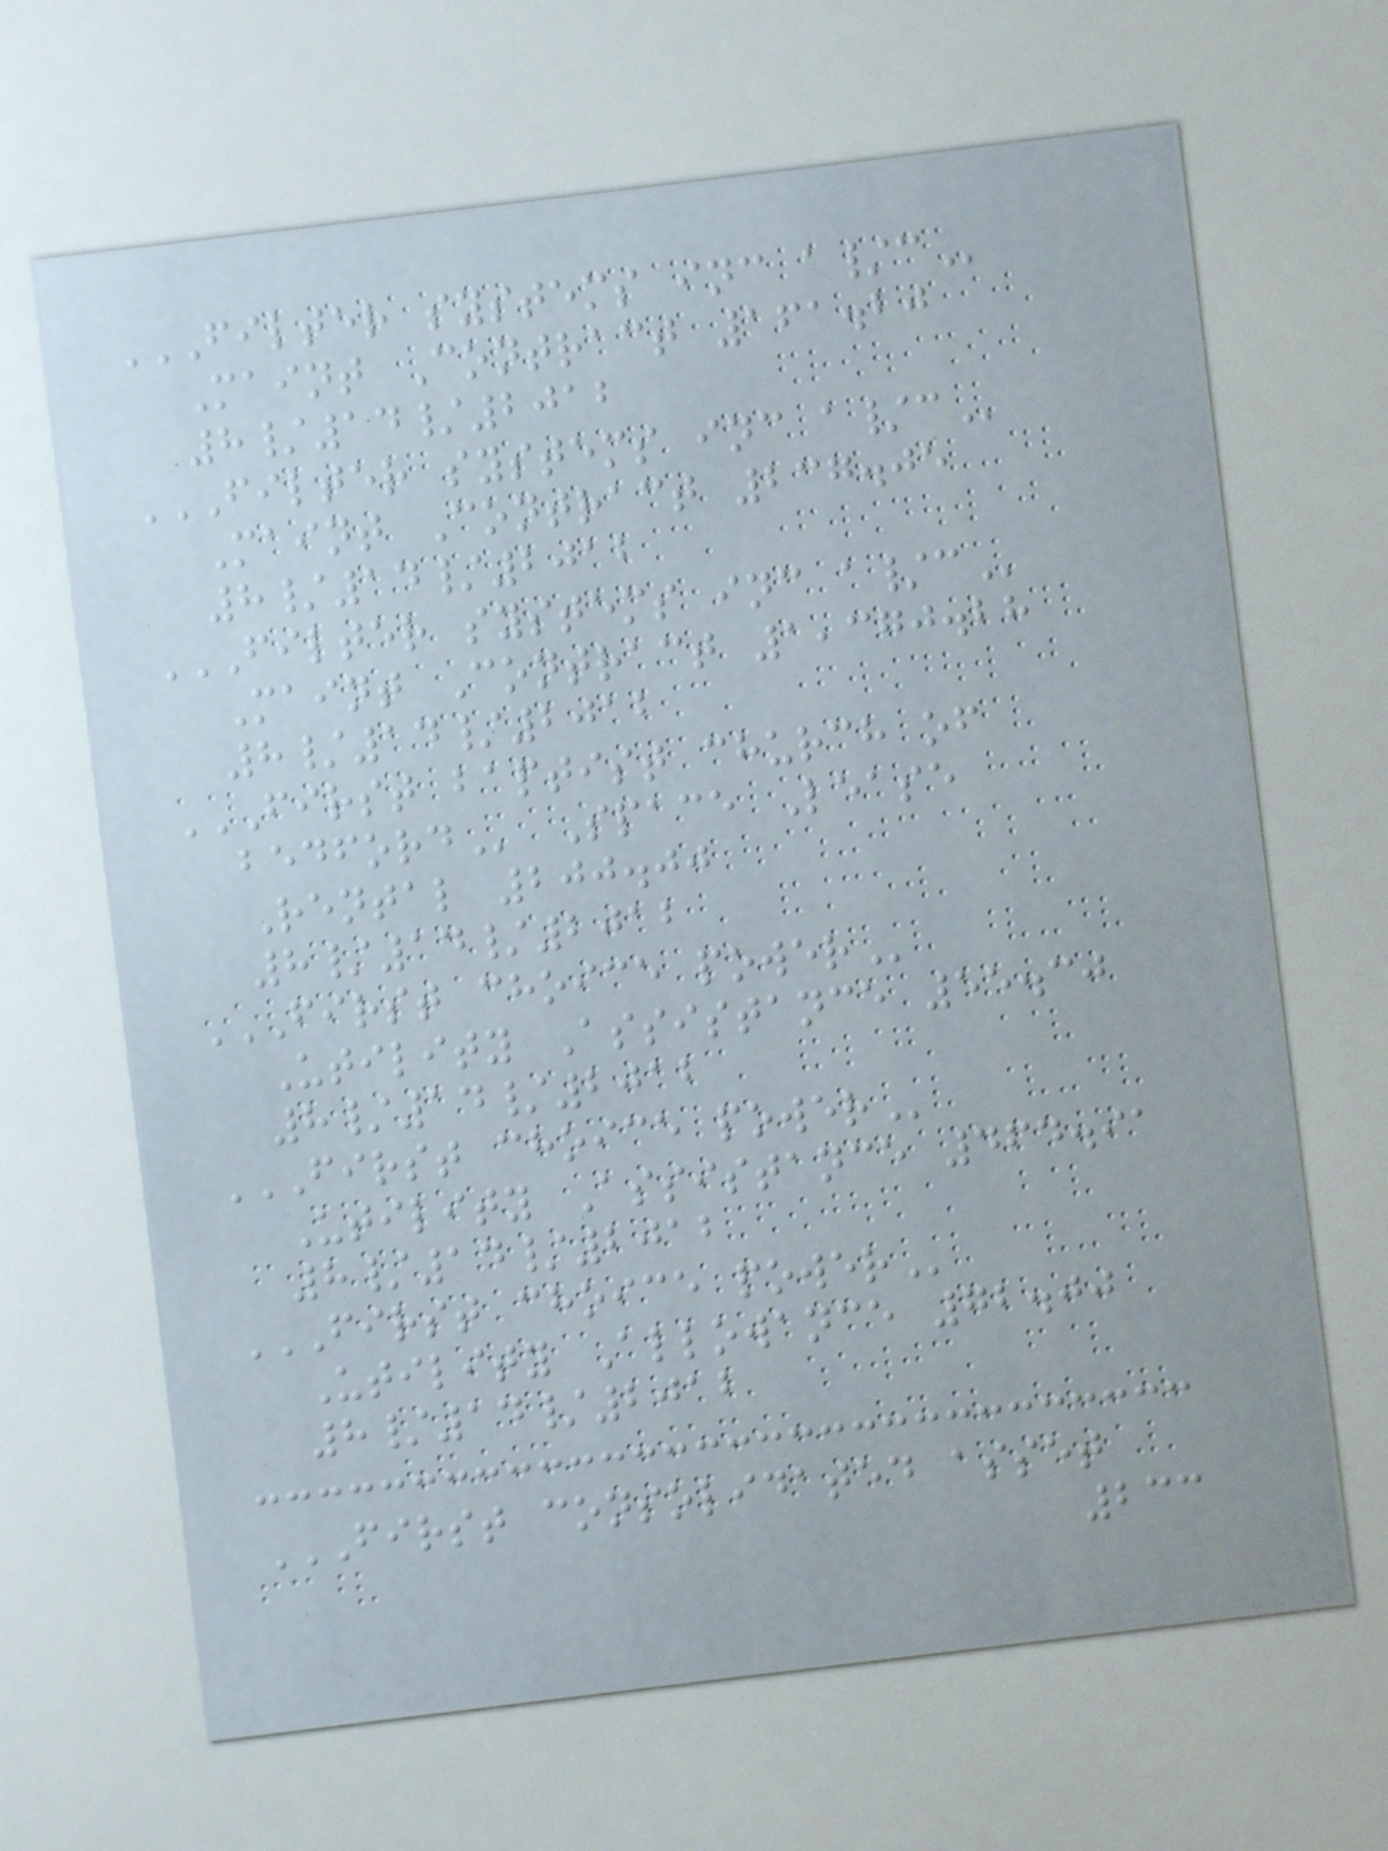FILTER SYSTEMS INC A/C
Maint Contract 161.20
8/14/2012
FILTER SYSTEMS INC A/C
Maint Contract 237.05
8/14/2012
FILTER SYSTEMS INC A/C
Maint Contract 1,370.28
8/14/2012
FIRST BAPTIST CHURCH OF
BEDFORD Space Lease
Rental 200.00
8/14/2012
FIRST CHOICE POWER
Utility Assistance 55.30
8/14/2012
FIRST CHOICE POWER
Utility Assistance 464.91
8/14/2012
FIRST CHOICE POWER
Utility Allowance 72.00
8/14/2012
FIRST CONSOLIDATED ASSET
233
